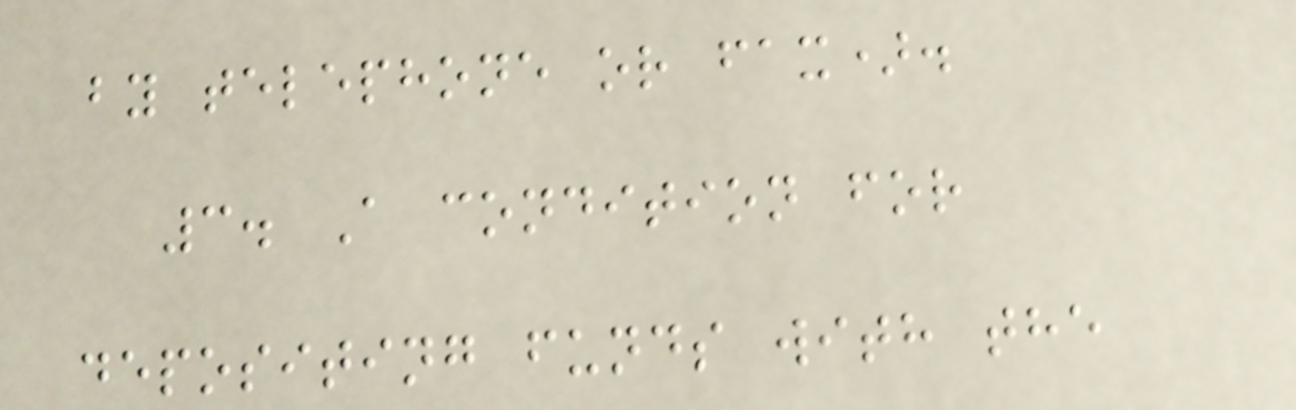by telephone or fax).
3. A condition for
depositing funds with the
